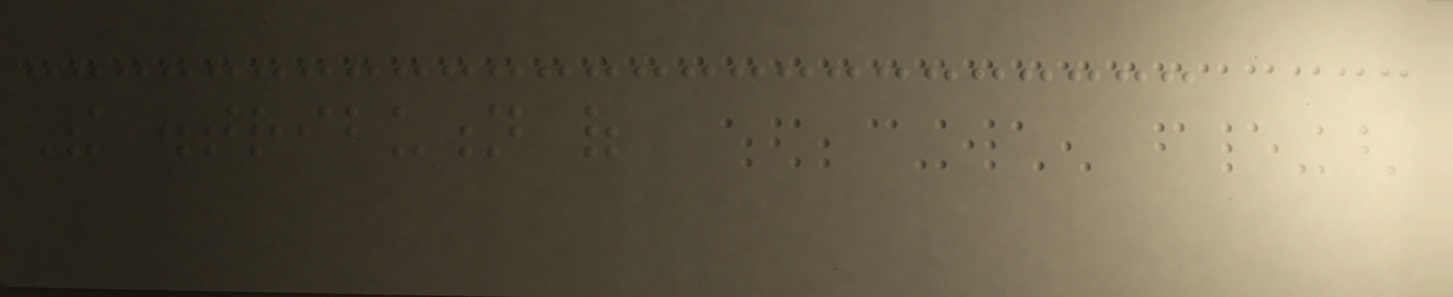The distribution of
